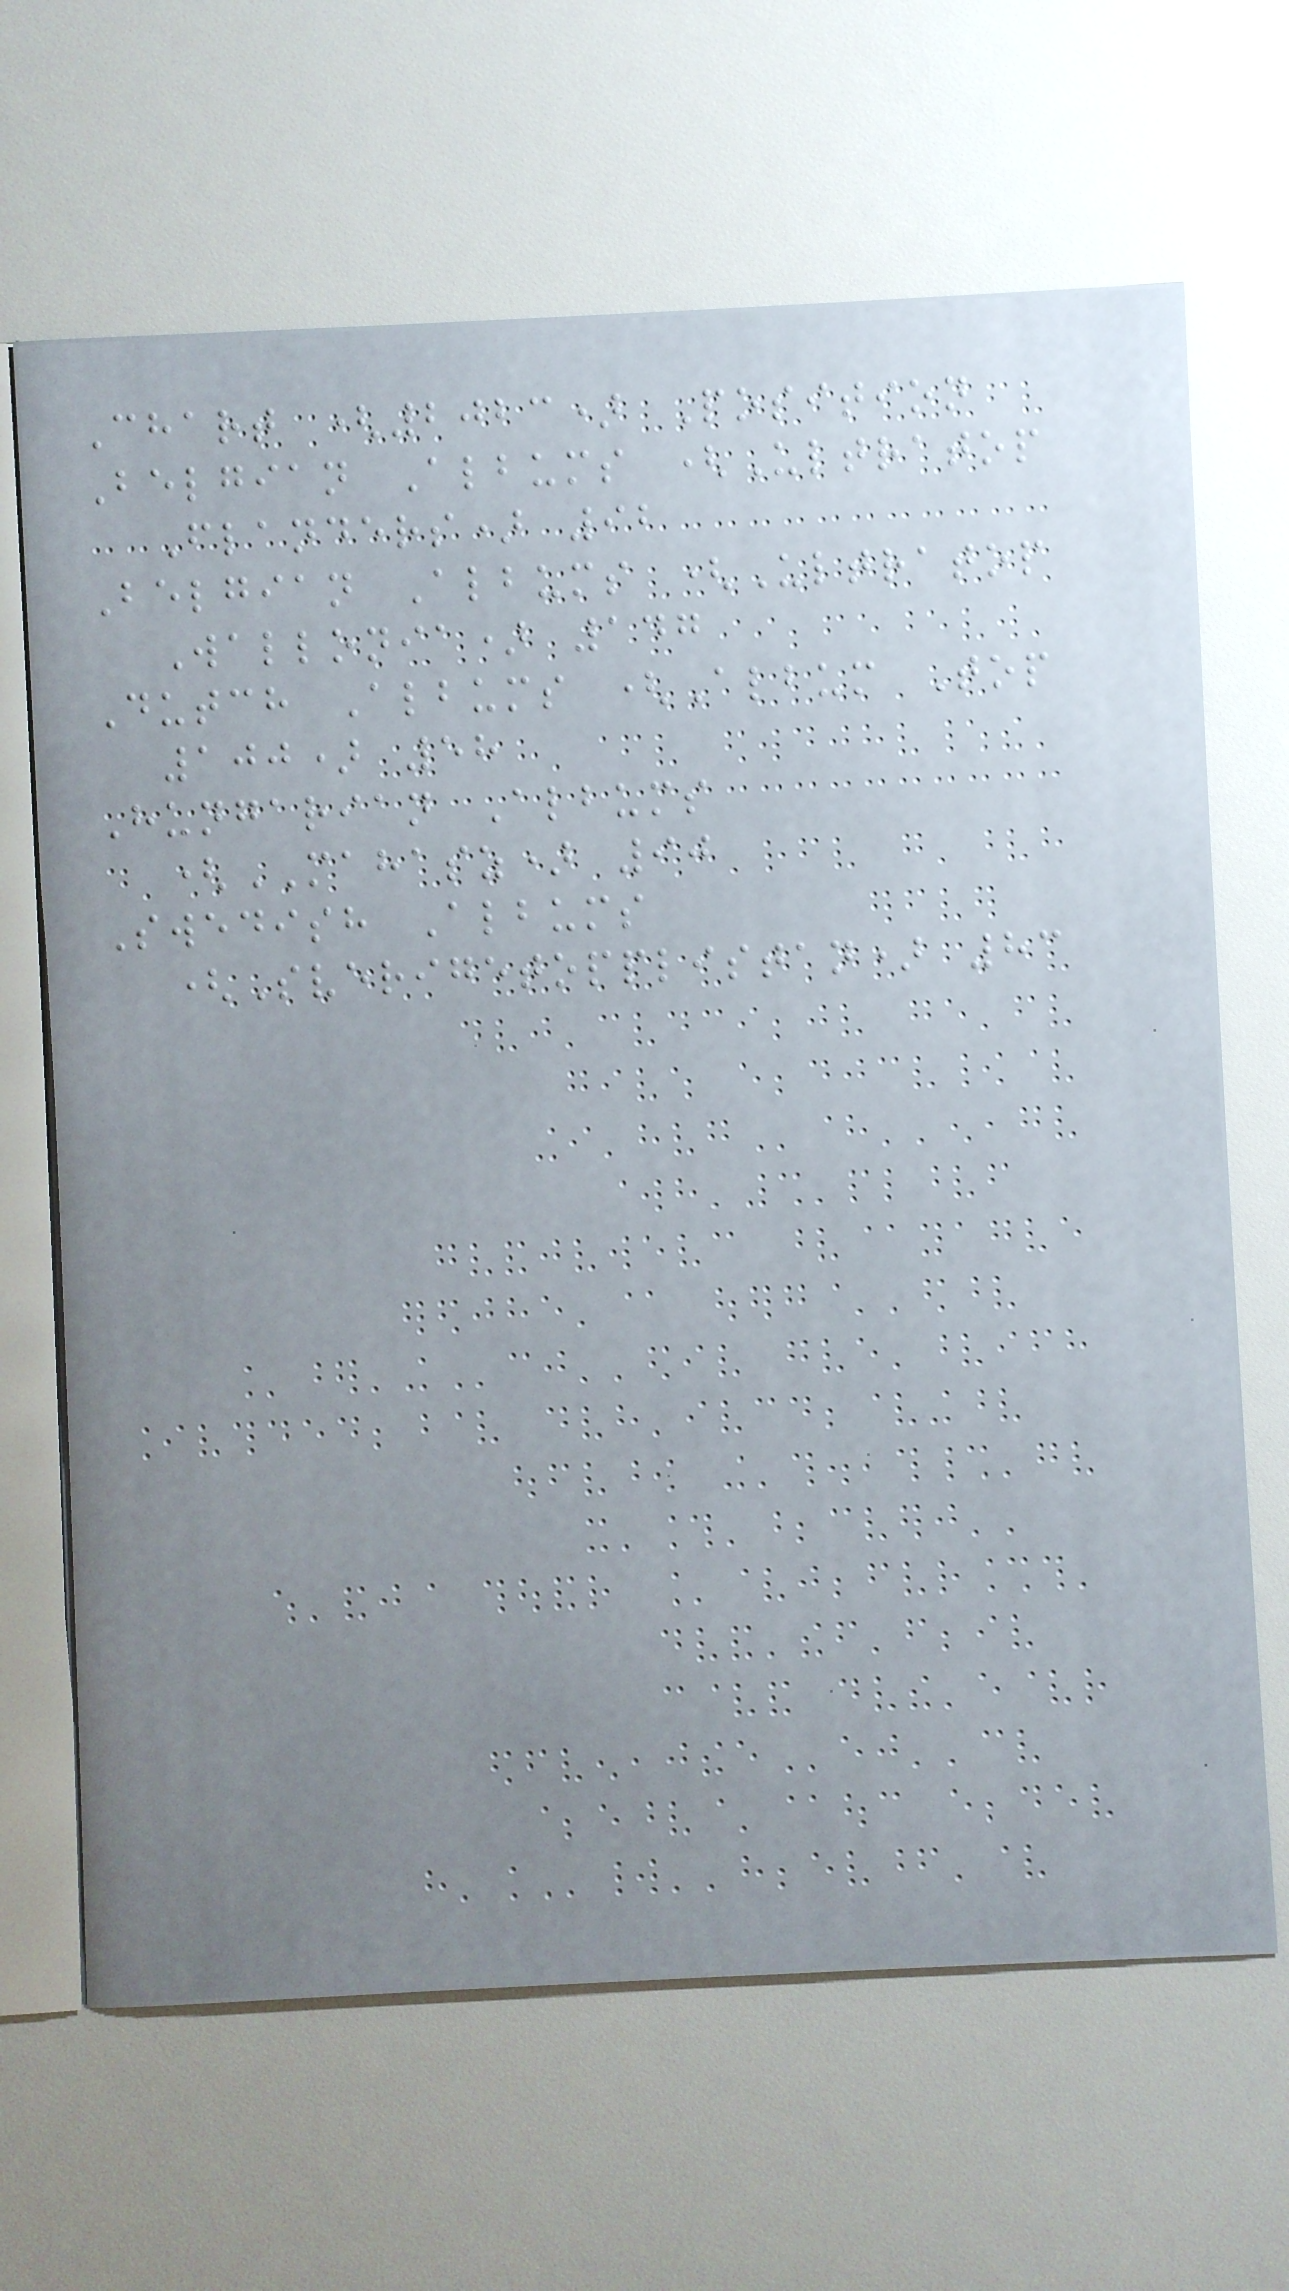Chart (2023) Position
Belgian Albums (Ultratop
Flanders) 92
Belgian Albums (Ultratop
Wallonia) 147
Dutch Albums (Album Top
100) 58
Hungarian Albums
(MAHASZ) 90
Swedish Albums
(Sverigetopplistan) 83
